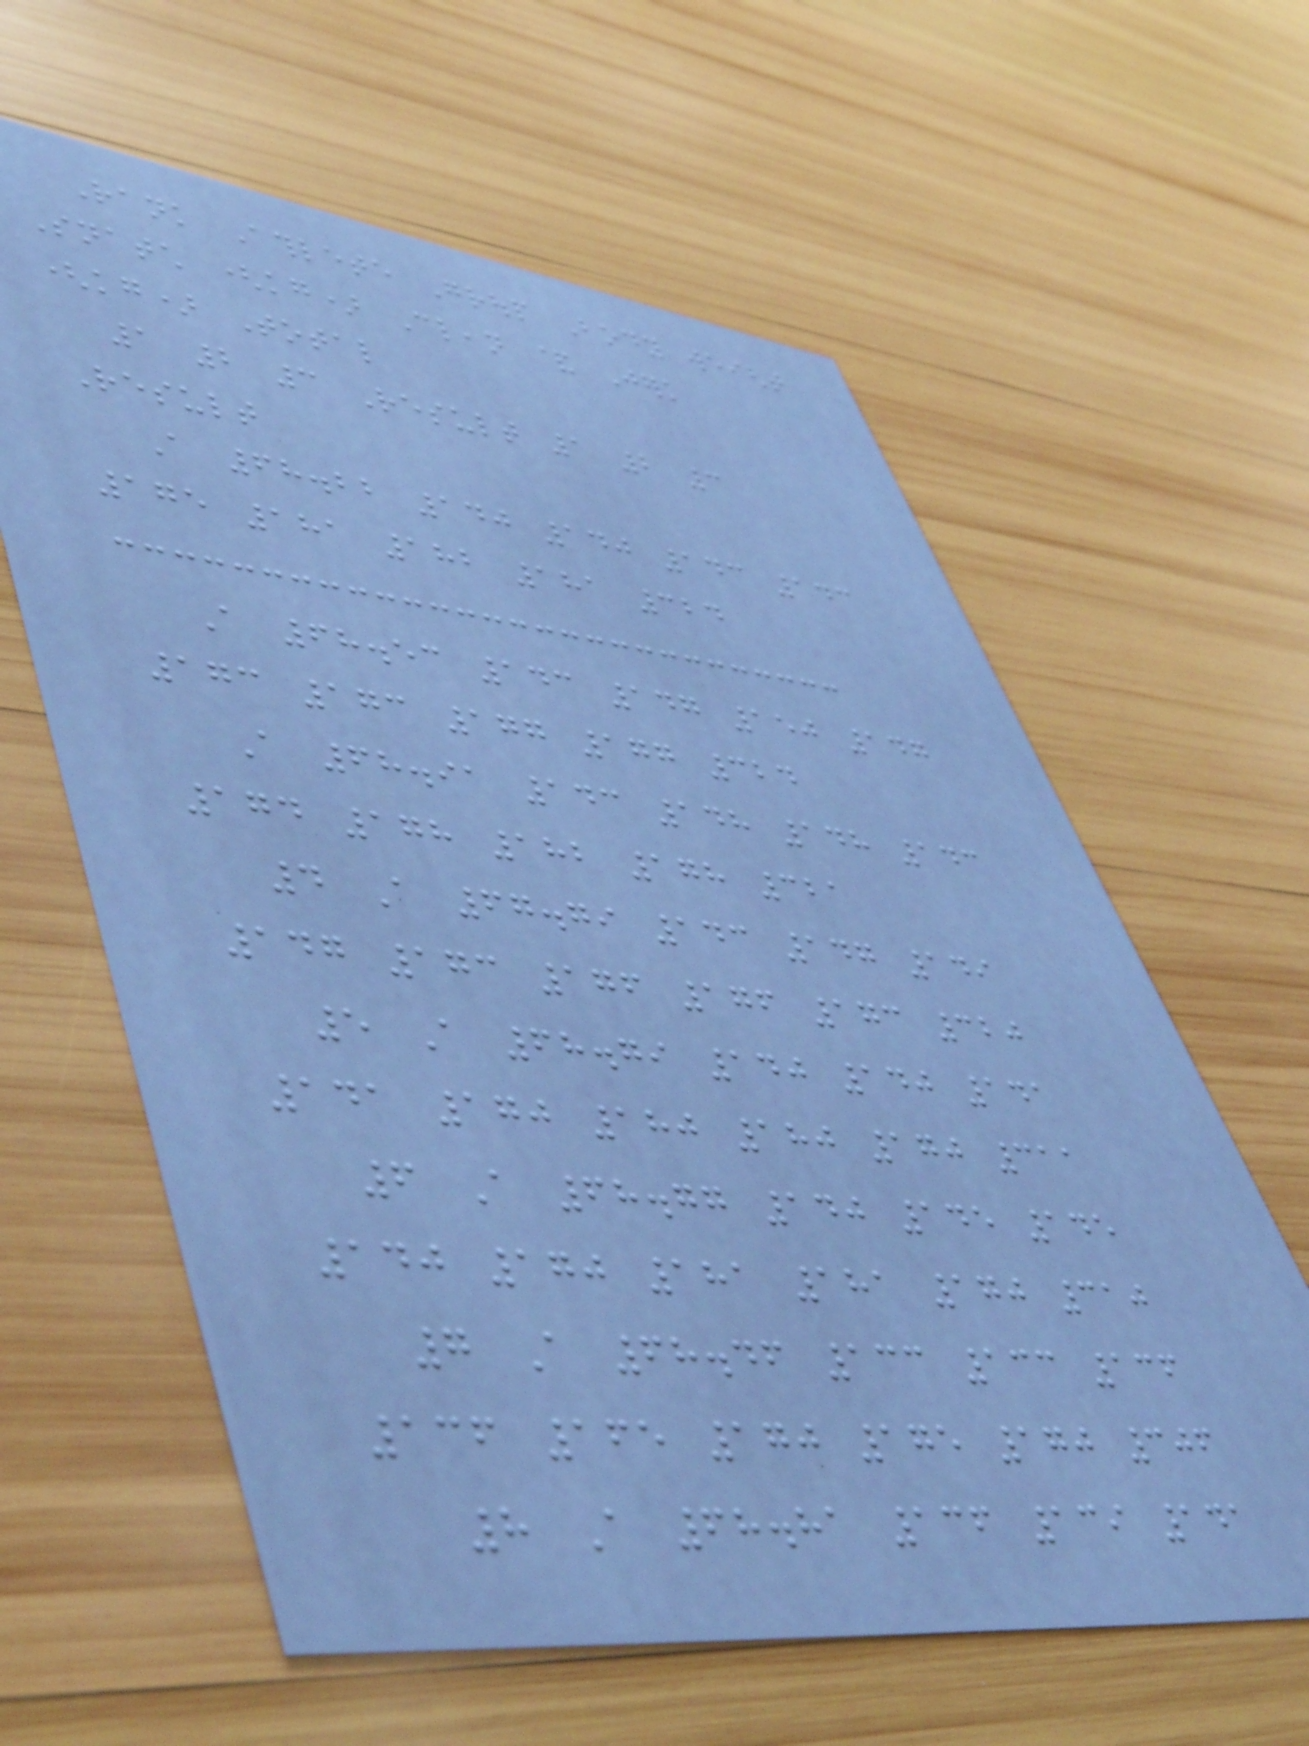Rank Athlete Group Body weight
Snatch (kg) Clean & Jerk
(kg) Total
1 2 3 Result 1 2 3
Result
A 68.22 140 140 143 143
175 181 182 181 324
A 68.53 143 147 150 147
173 173 177 177 324
A 68.91 143 148 148 143
174 178 182 178 321
4 A 67.79 143 147 149
147 173 176 176 173 320
5 A 68.79 140 140 141
141 170 180 180 170 311
6 A 68.77 140 145 145
140 170 181 181 170 310
7 A 68.46 133 133 136
136 165 170 175 170 306
8 A 68.81 136 139 141
